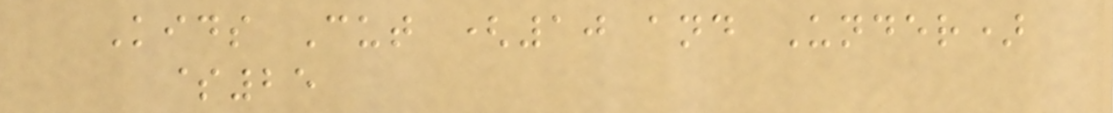Kids Cut (10 and Under)
$25
